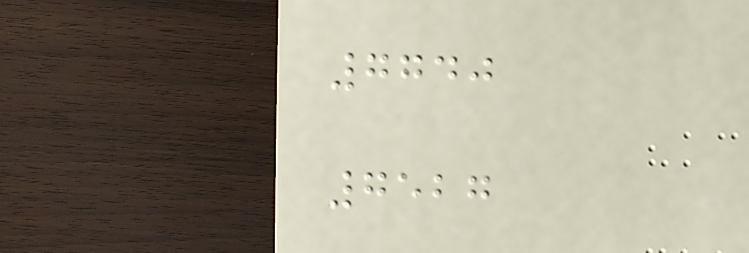7740
7527
